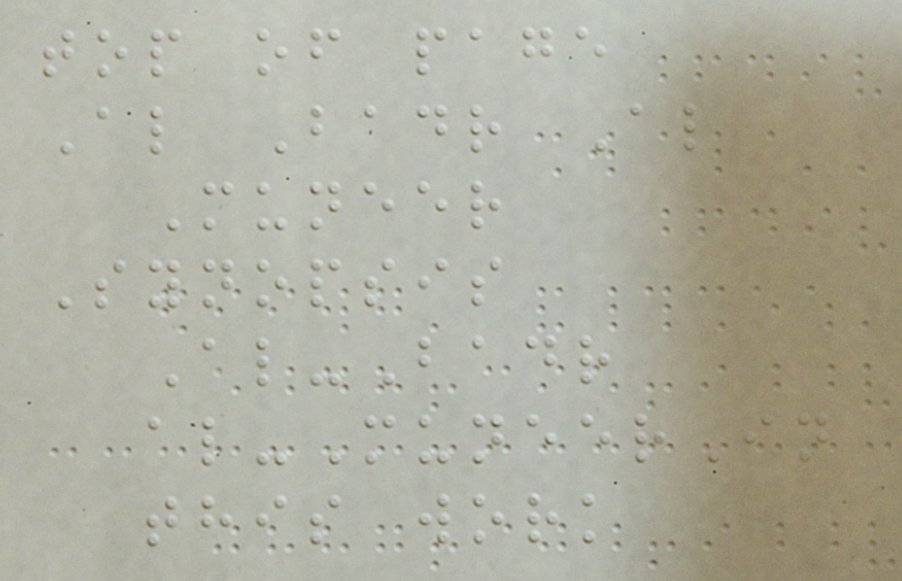top of page
Al Badr Al
Muneer
Synopsis
Al-Badr
al-MuneerIn
this work
